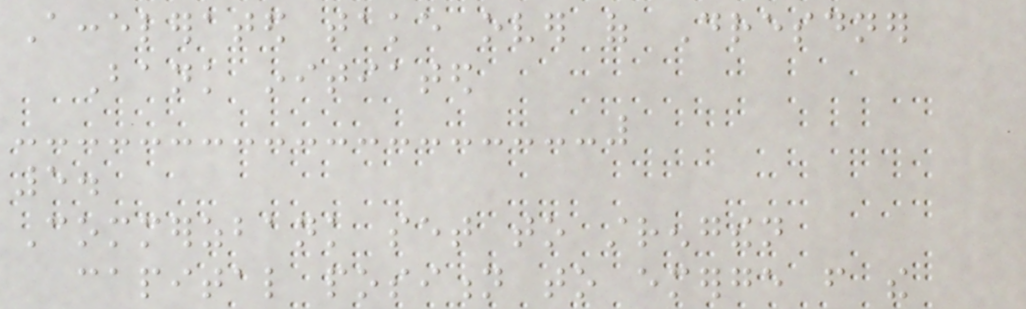Accelerated take over of Dresdner
Bank initiated
5.
Commerzbank set to strengthen
capital position to emerge from the
